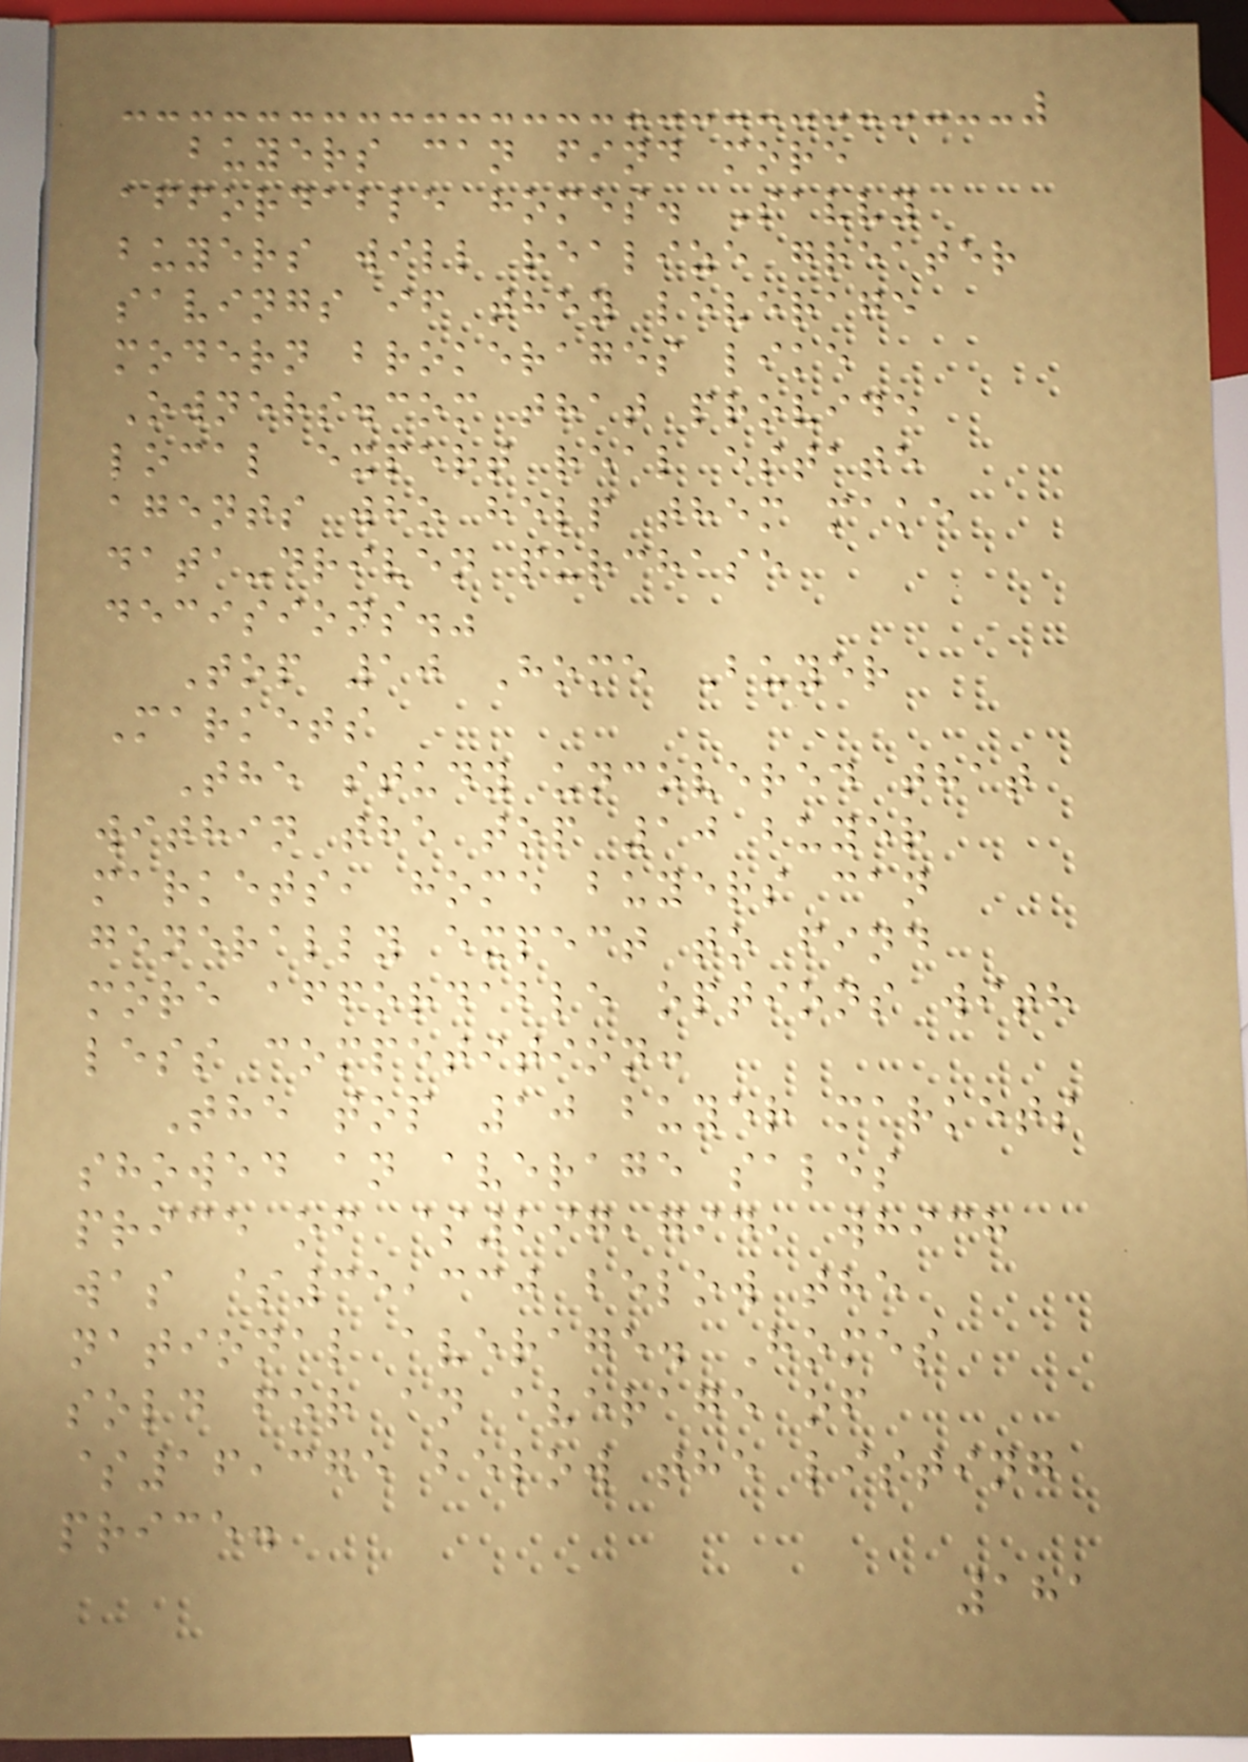buyers can find more
affordable homes. Savvy
buyers will realize greater
savings if they leverage
modern brokerages like
Owners.com that provide
local expert real estate
agents who help them make
data-driven purchase
decisions."
Top 10 Home Buyer
Markets
The study uncovered that
within the top 10 buyer
markets, home buyers can
generally expect to find
more affordable options with
less competition:
The top 10 buyer markets
showed an average sales
price of $297,794, which
was $35,330 below the
national average. Homes
sold for an average of
$16,375 below the listing
price.
181
